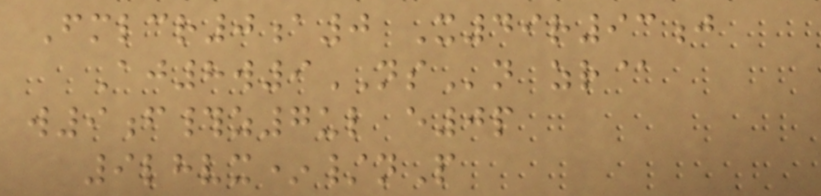Fmlcr0a0 X49r93j
Aj8w9NSn zr@
w9f#z7ul e0p
9lhvx*/nP
